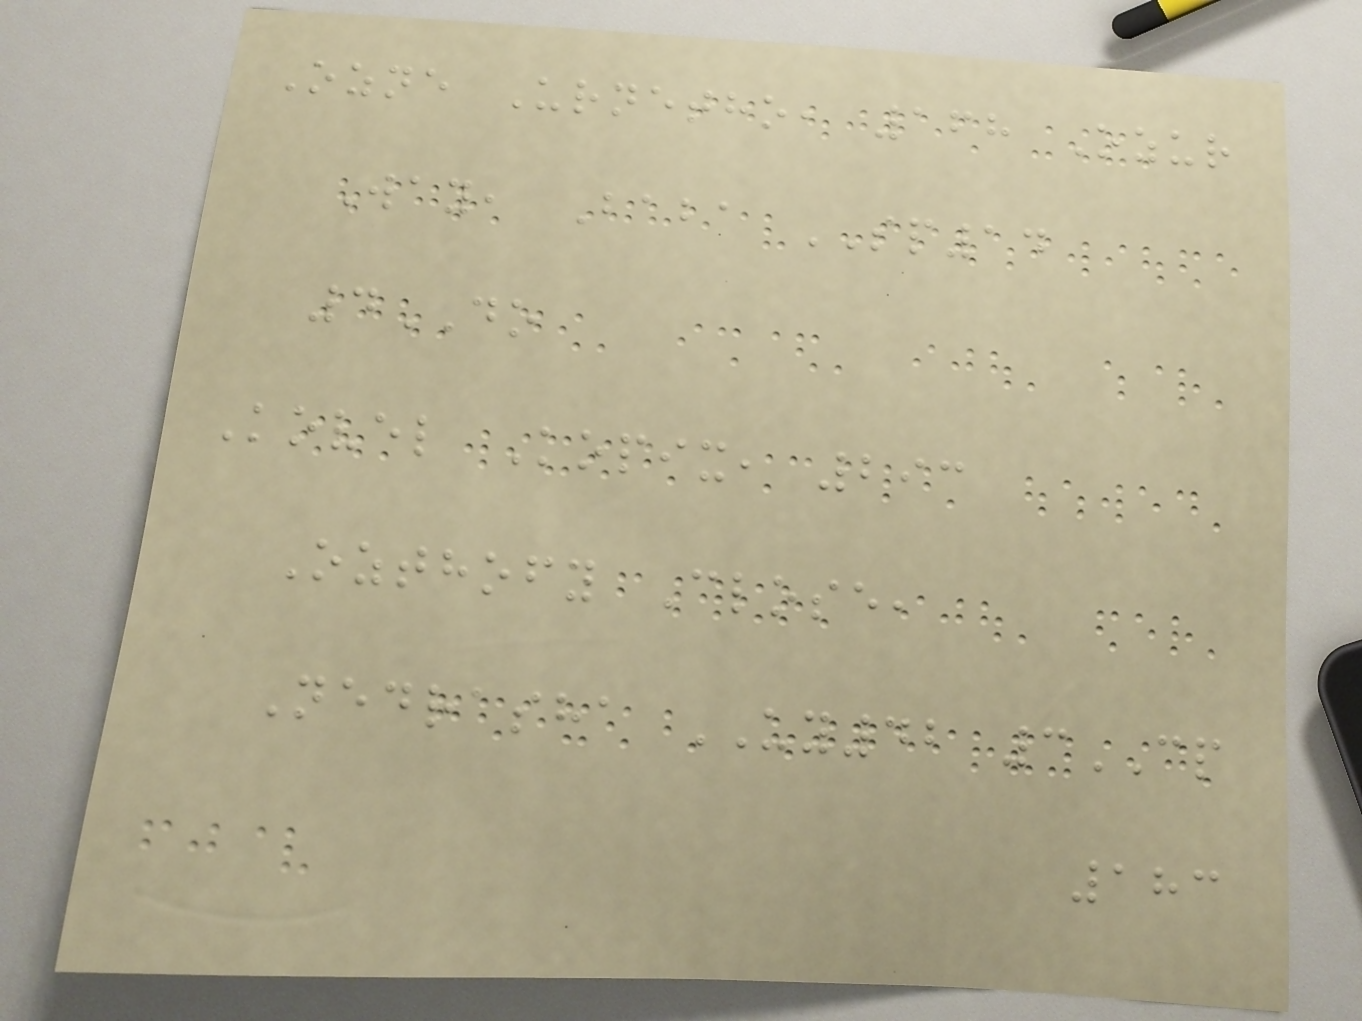Ozne Urnetho, 168 Ozur
Way, Baba SP14
4DO
Kovel Kopix, 293
Ozthofy Close,
Nedrasha UY42 3CP
183
